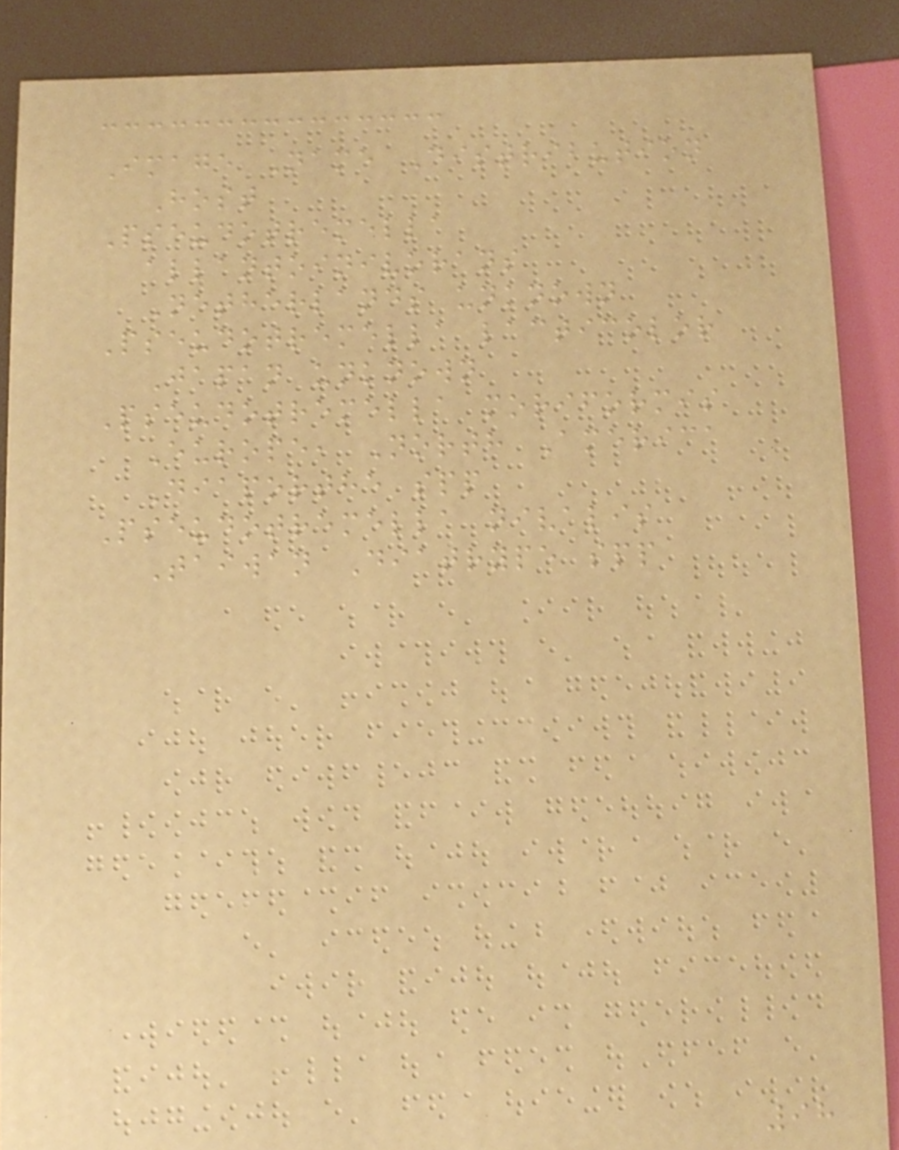Image Name Distribution
Host
Pseudotremella
allantoinivorans
Netherlands unknown
Pseudotremella lacticolor
Japan unknown
Pseudotremella moriformis
Europe, North America
Diaporthe spp
Pseudotremella nivalis
Taiwan Diatrype spp
98
